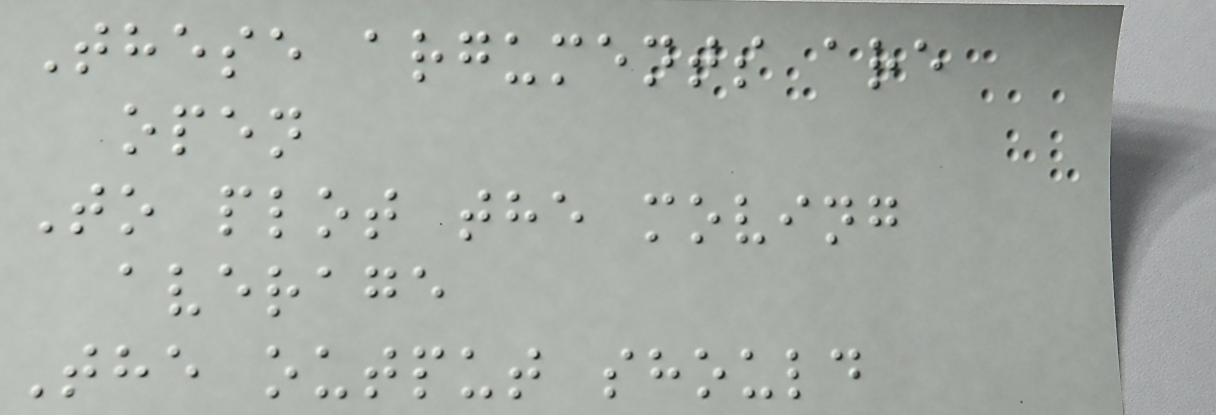These arguments are
open
To plot the moving
average
The output should
